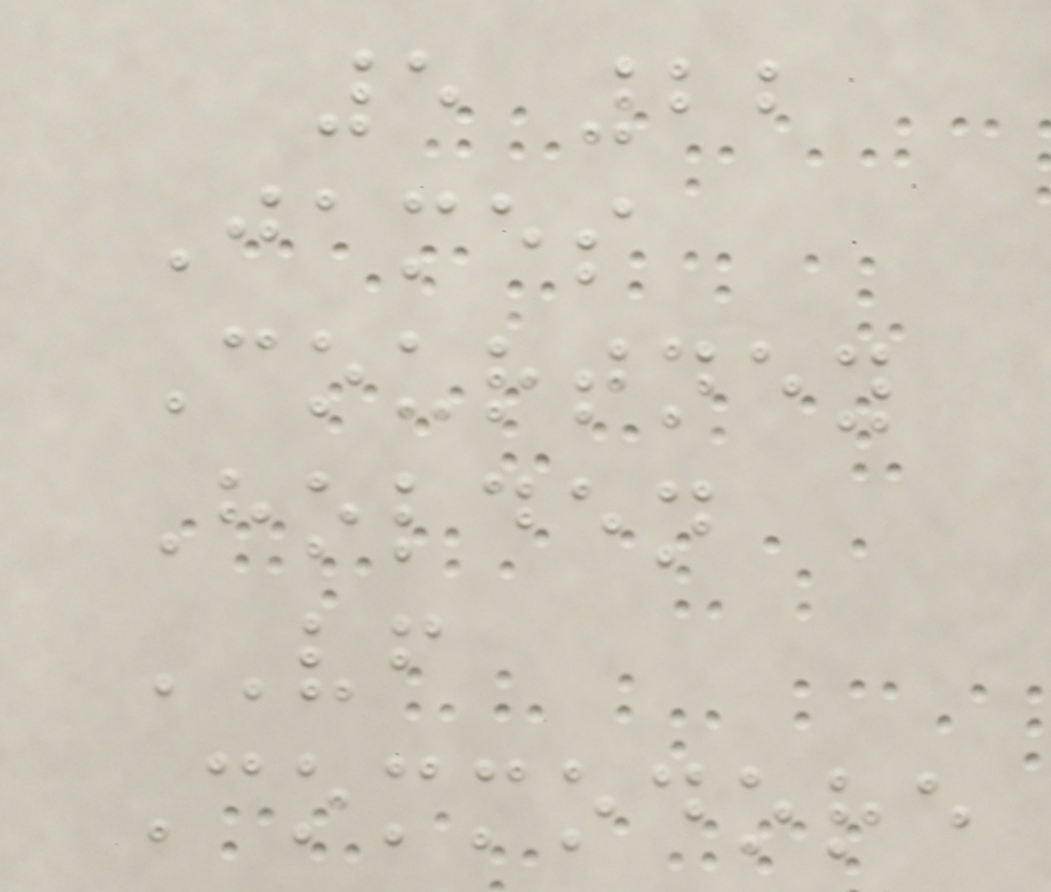5 22
James
Courtney
Holden
VF
Commodore
